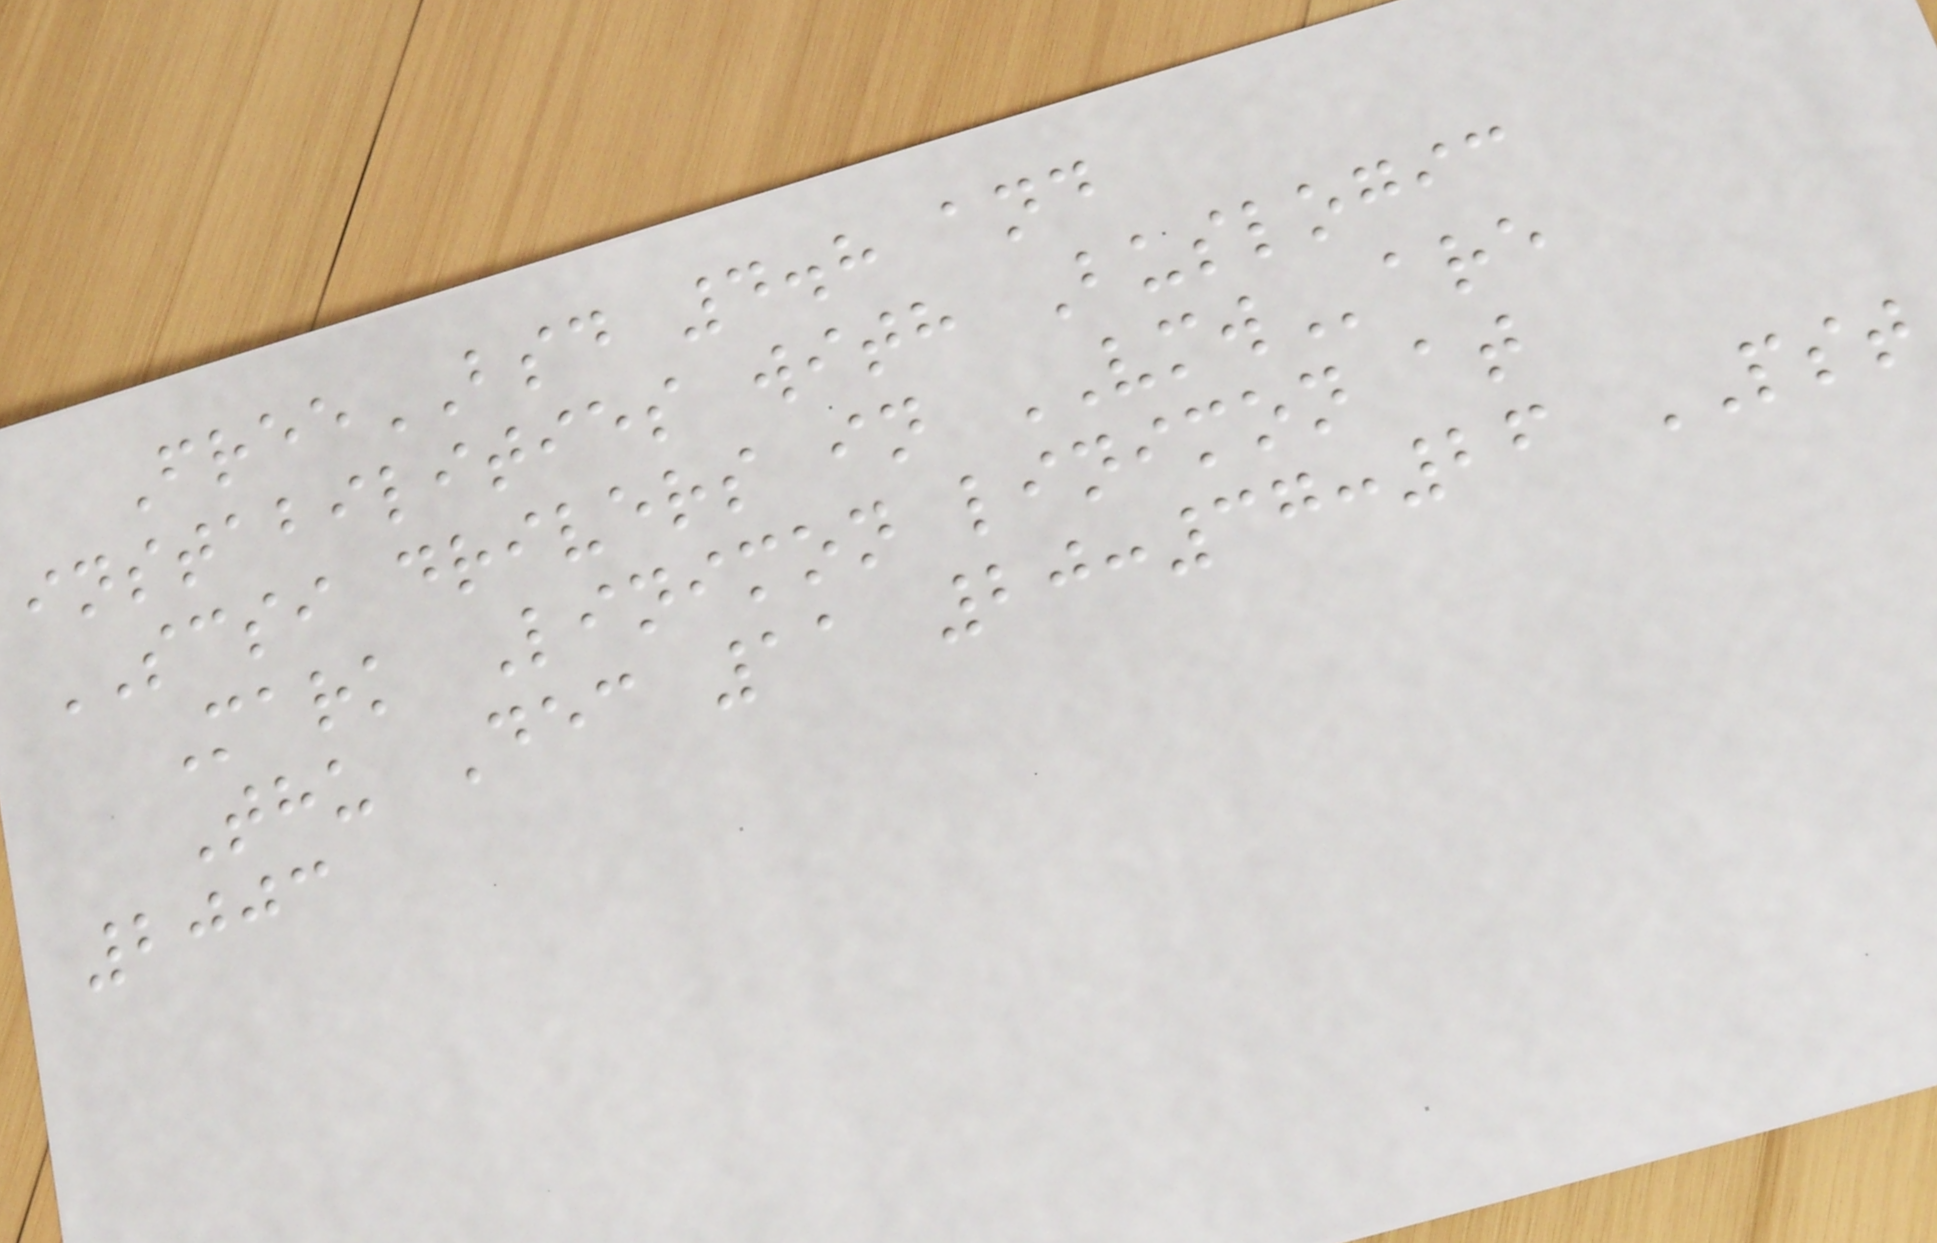FreeBSD 4.8 and
instabilities with Buslogic
SCSI drivers in VMWare
Mark Linimon linimon at
Thu Dec 11 20:37:26 PST
2003
